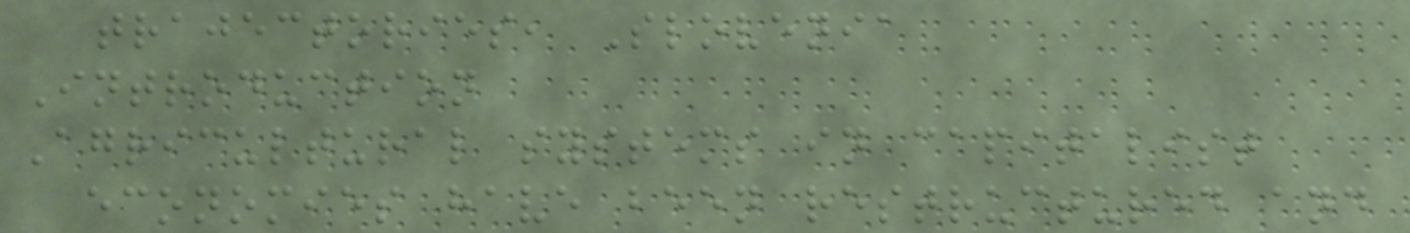trajectories, Slovenia
Introduction
Agricultural systems in capitalist
economies have been restructured and
